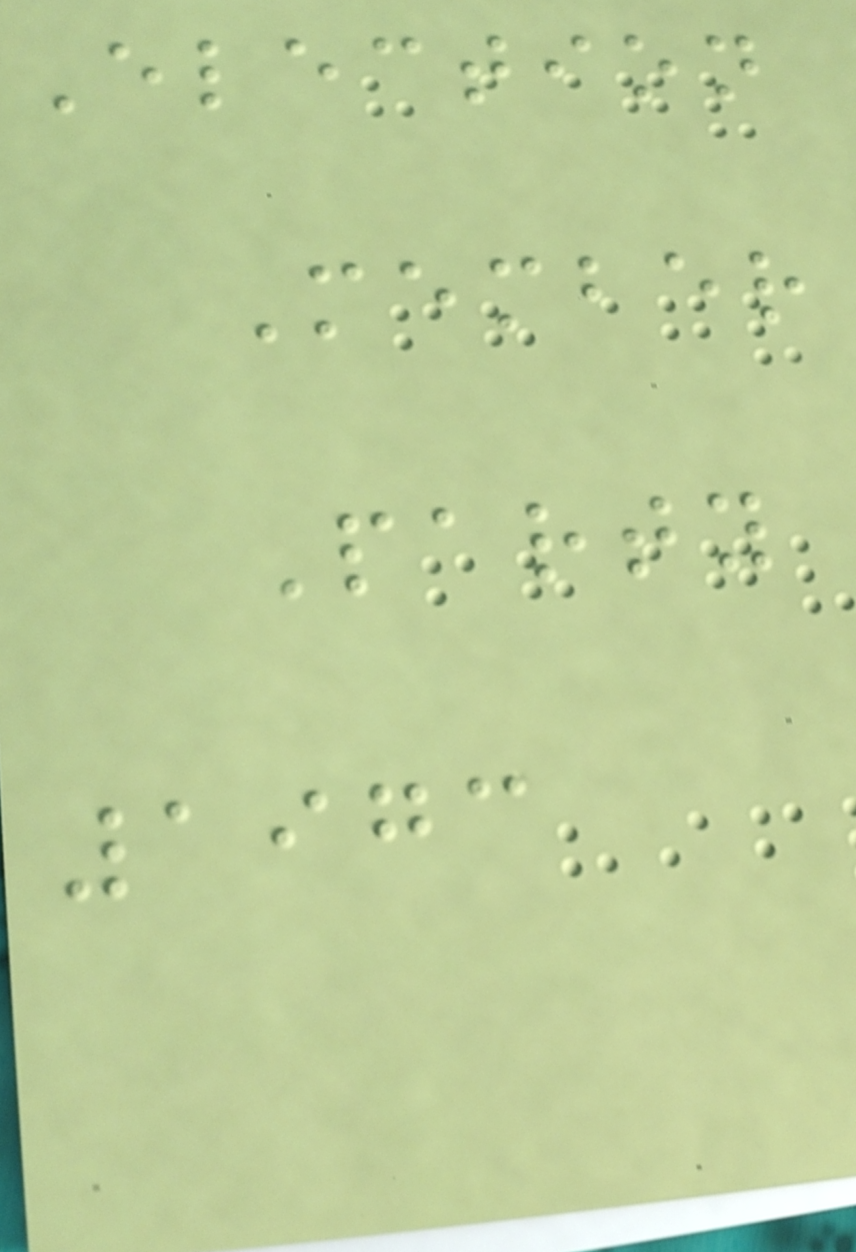Election
Member
Party
1973
